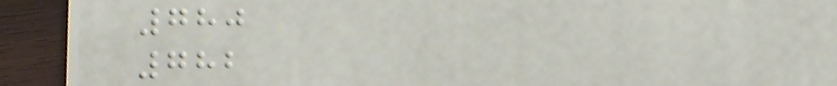780
782
